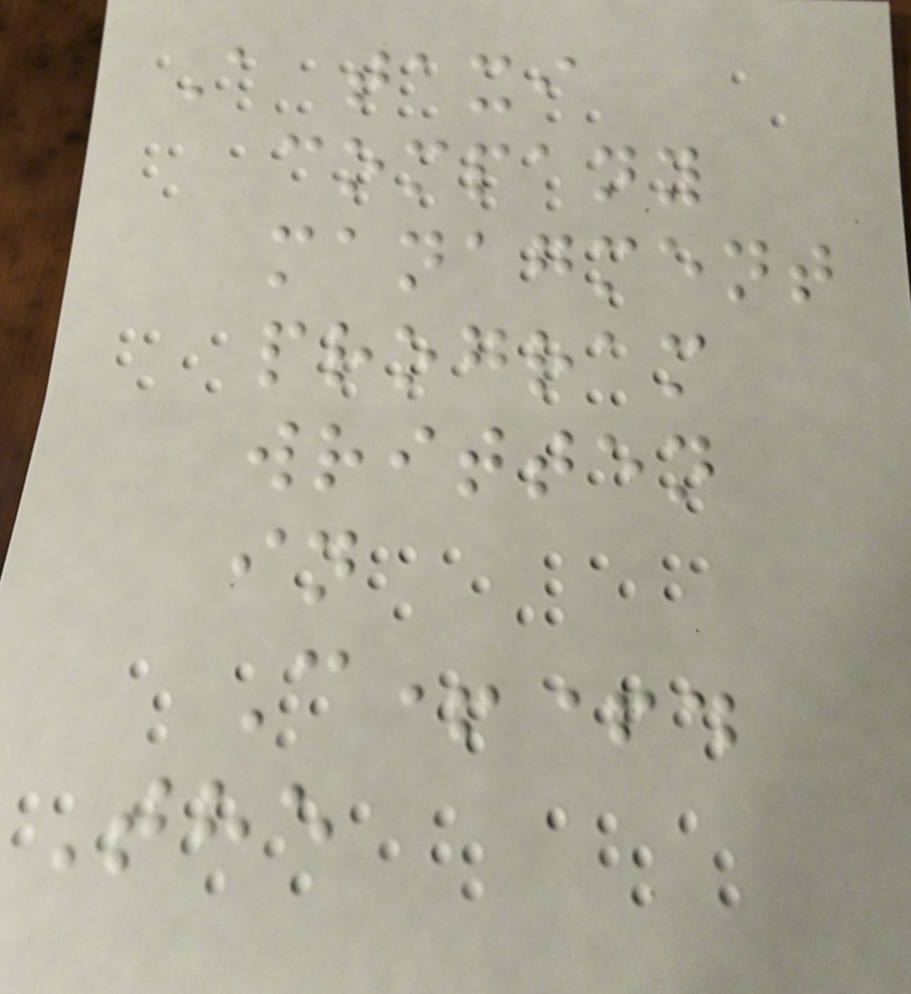A taxi
company
managment
program
written
in
C++.
The
